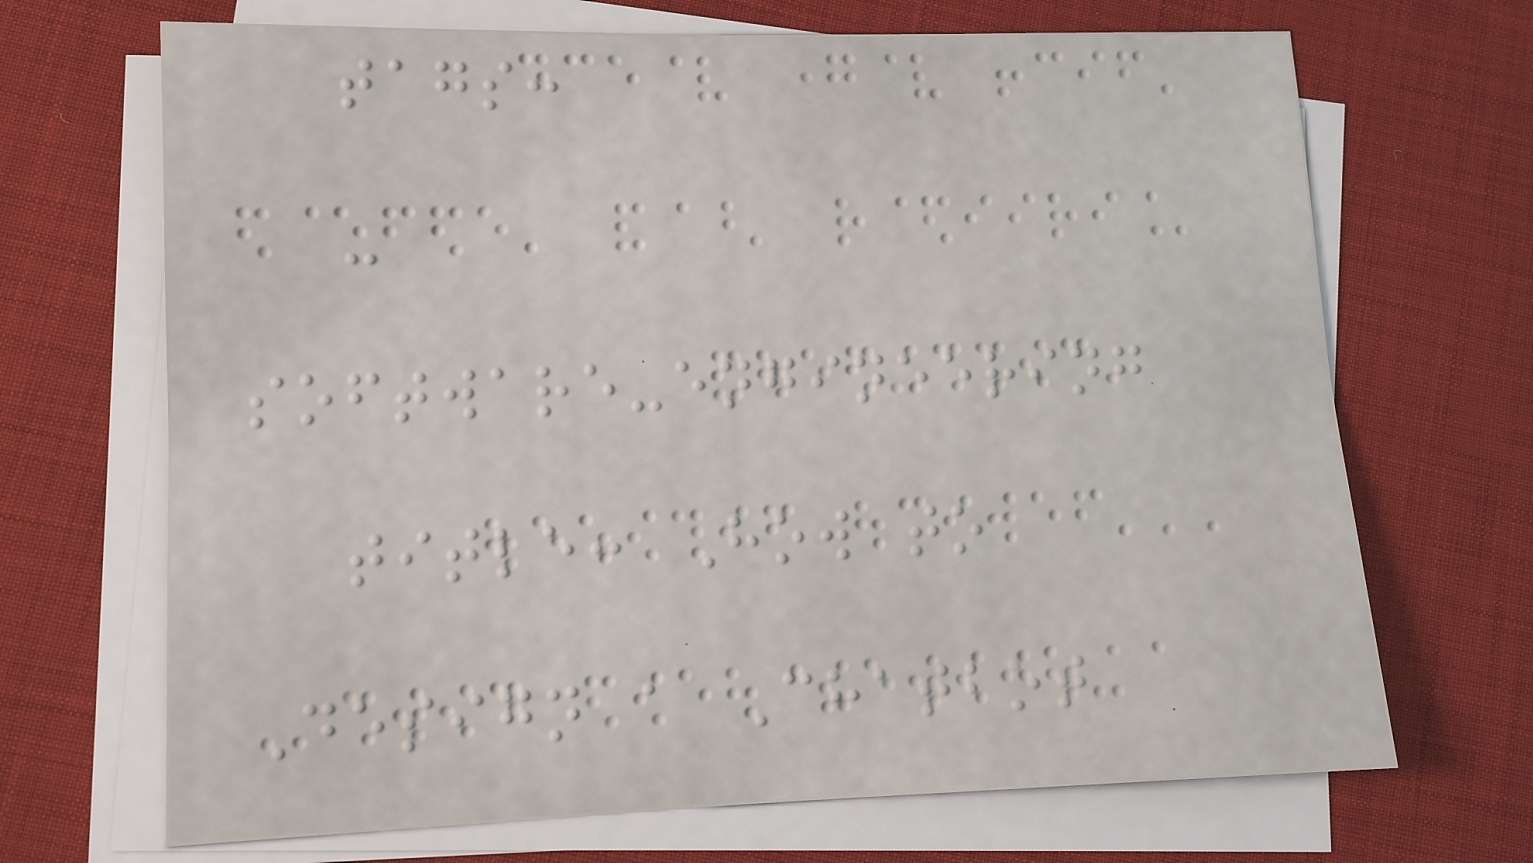tags:
-
software-engineering
title: How to
Design a Chatbot
